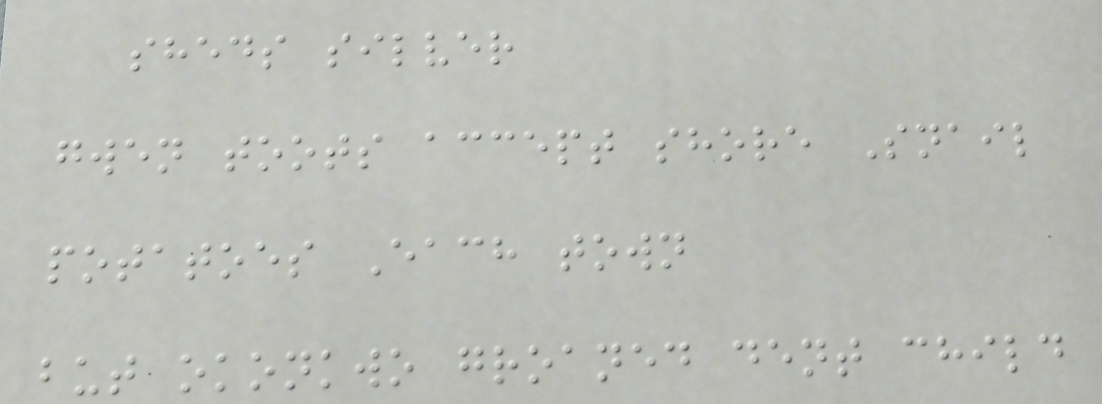sheds silver
gwen toots accept shore Snail
potatoes Each town
but okonkwo groaned dent child
